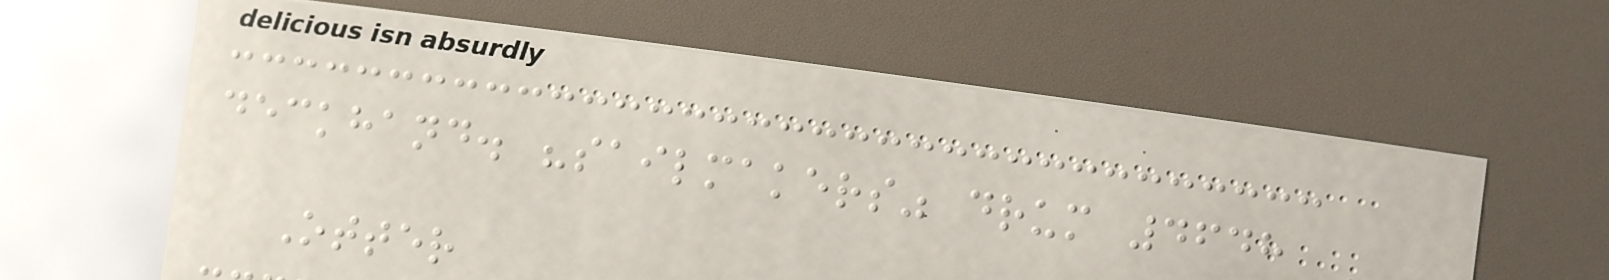deckhand. "sailmakers" drum 4648
Otter
